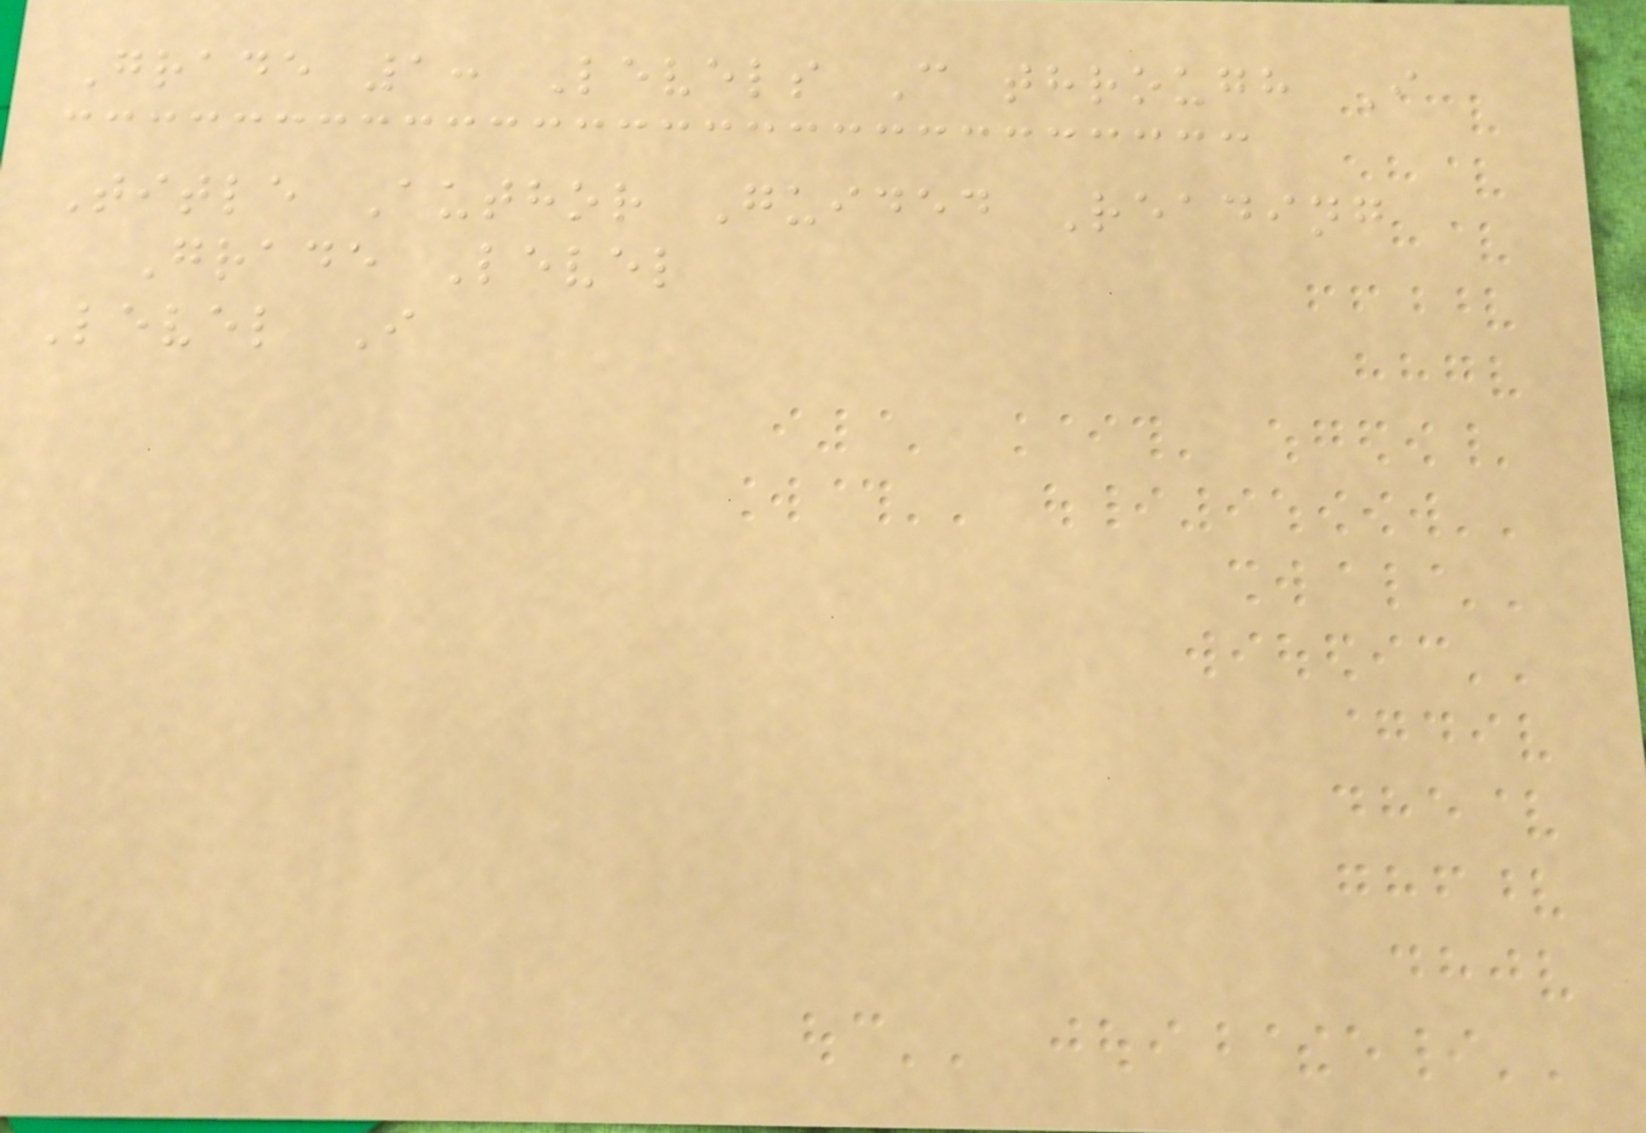Grade 1: Levels C through I
Title Author Guided Reading
Grade Level
Level I
